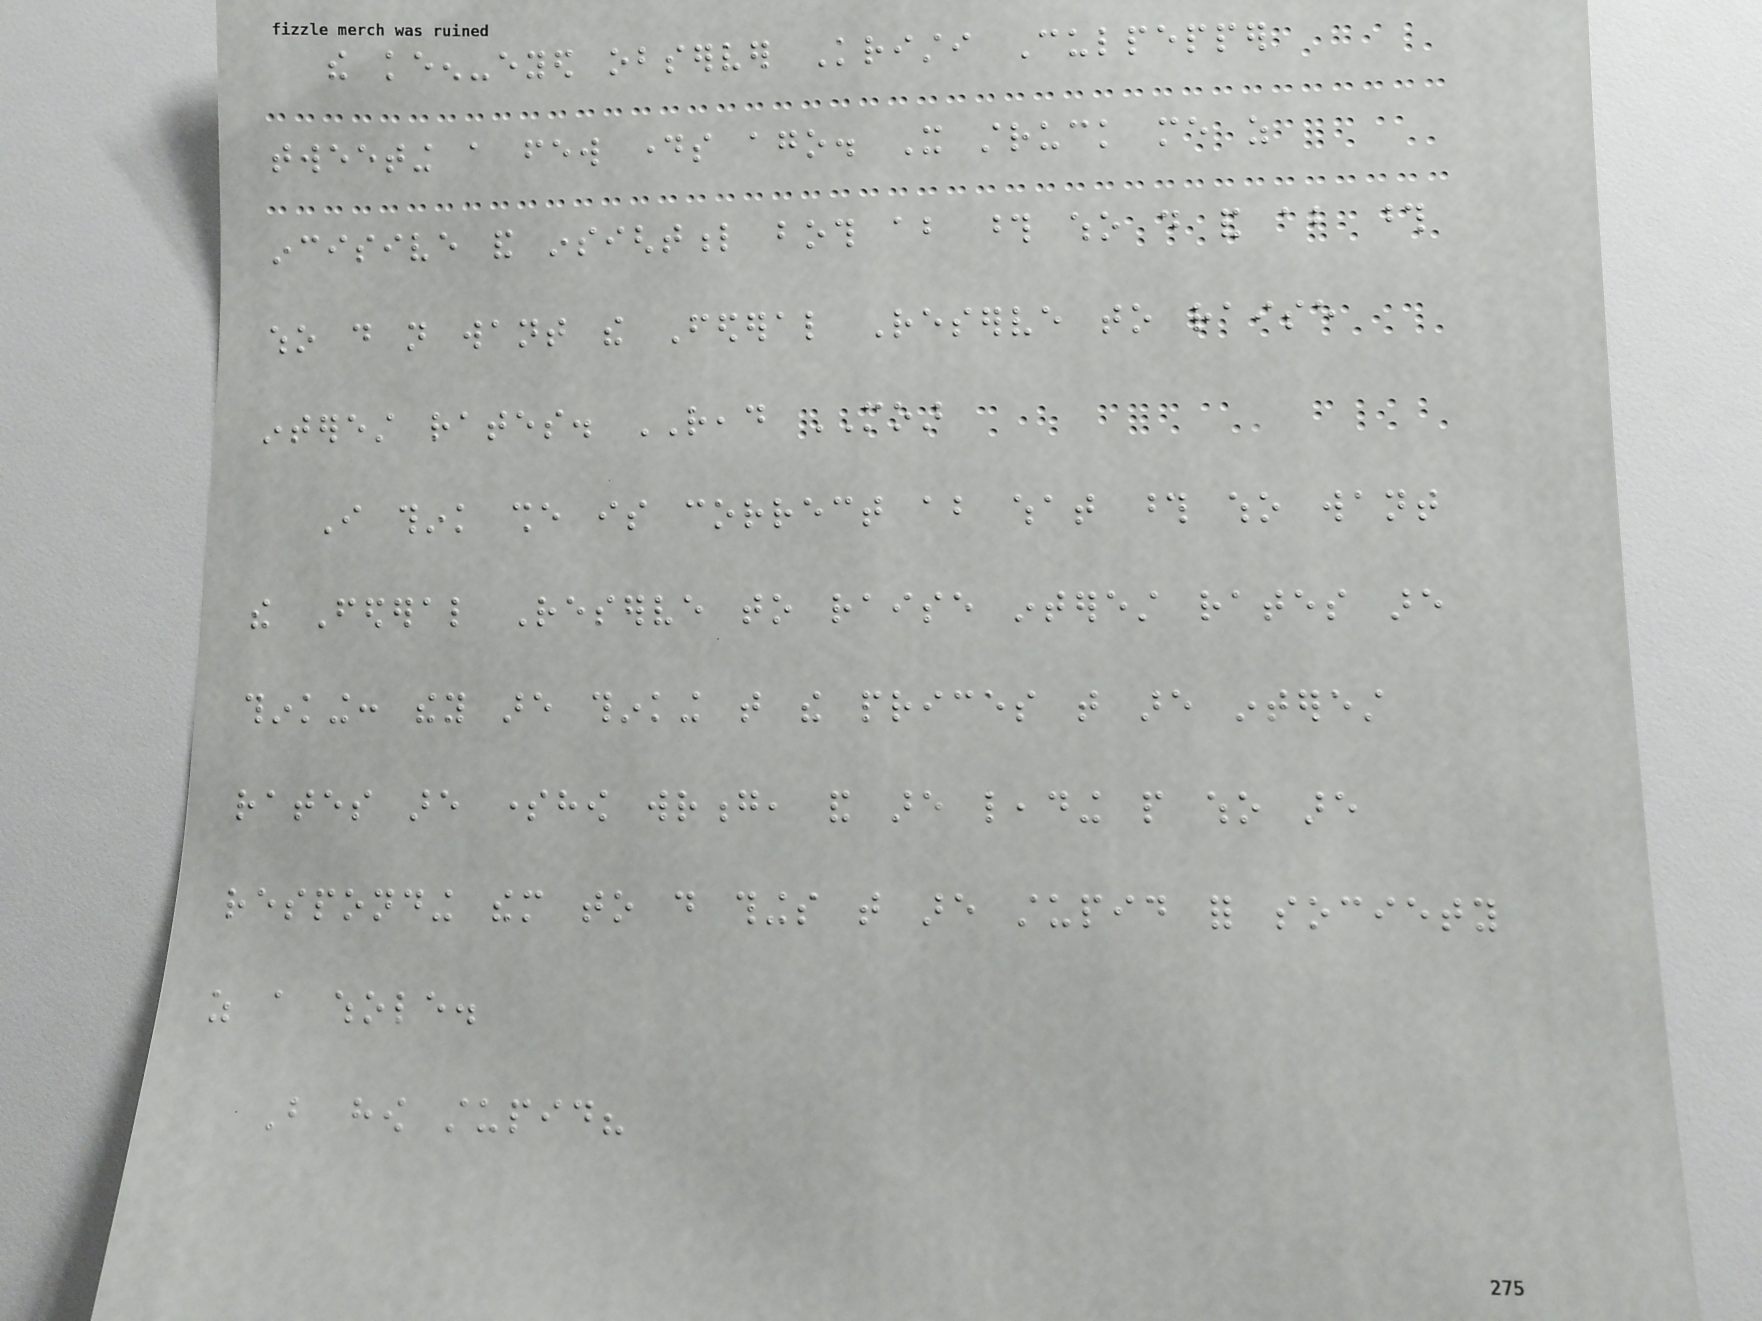the keen-eyed observer Kristi Culpepper
tweeting a few days ago. It struck me as
incisive and insightful both about those who do and about those
who do not want the Federal Reserve to raise
interest rates. READ MOAR
I think she is correct about what those who want
the Federal Reserve to raise interest rates are
thinking: they are thinking that the prices that are interest
rates are somehow wrong, and are leading people who are
responding them to do things that are stupid for society
as a whole.
But how stupid?
